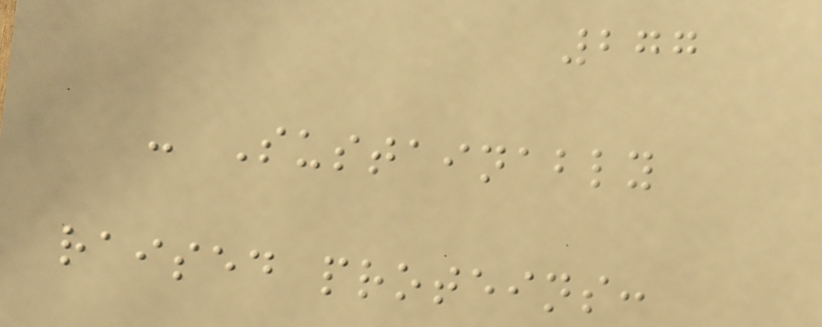277
- Sustainably
raised proteins:
